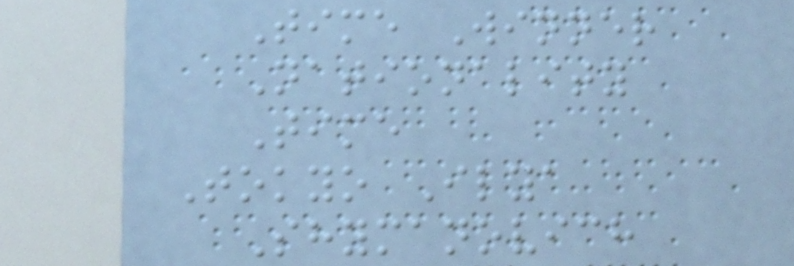Time Winner
Nationality
Time
Tokyo Ilya
Shymanovich
